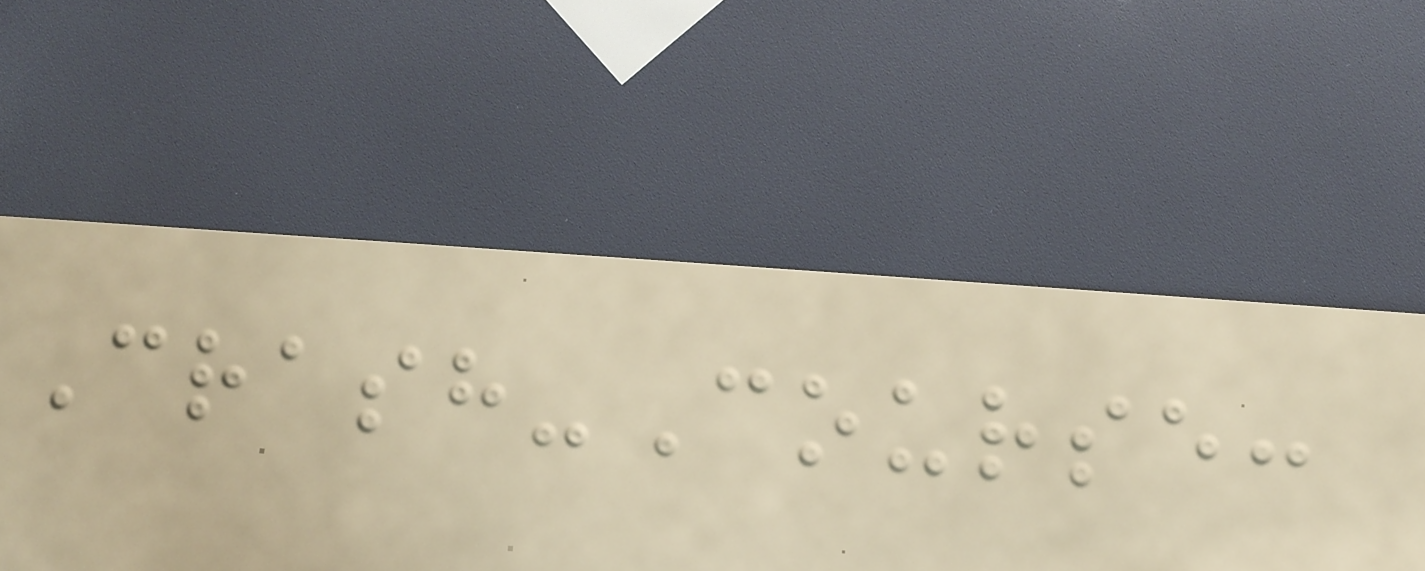Crash-Course:
